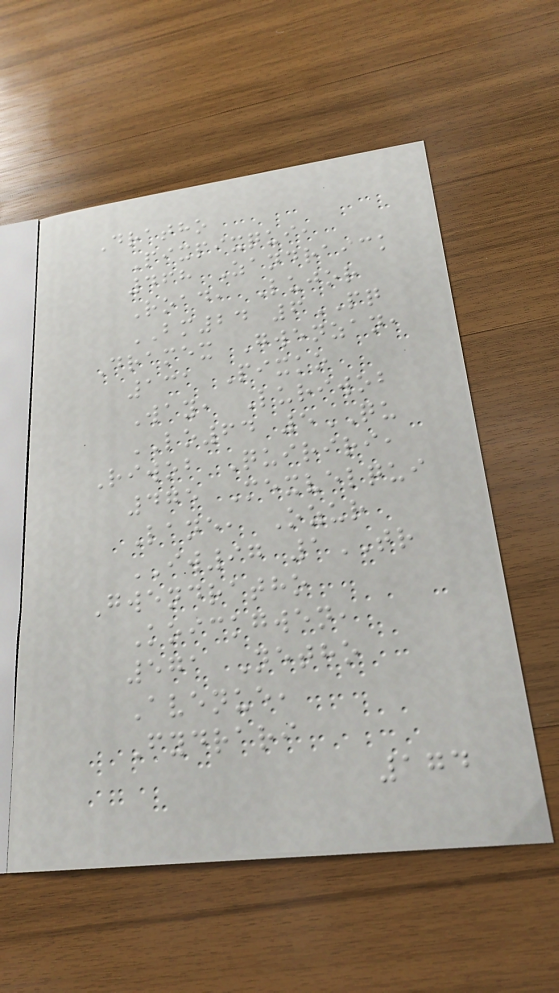Dratho
Pixpixqui,
468 Zandraick
Road, Lujor
BM24 6PQ
Dramex Gwenzan,
131 Pixko
Way, Luriwob
LO64 5QU
Riwob Quiriri,
475 Mexvelqui
Lane, Ozur
IW97 1TR
Gwendratho
Koickgwen,
571 Netho
Avenue,
Fydrari
174
